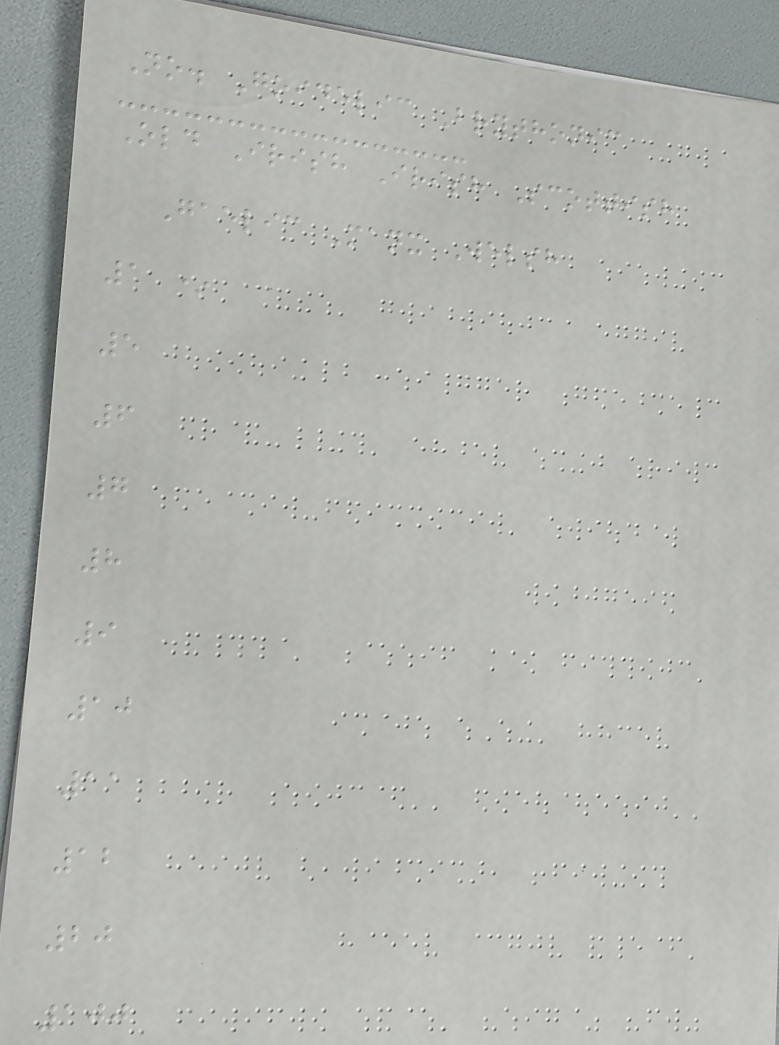No. Goidelic Brythonic
Old Irish Irish Scottish
Gaelic Manx Welsh
1 *
5
6
7
8
9
10
11
12
20
100
